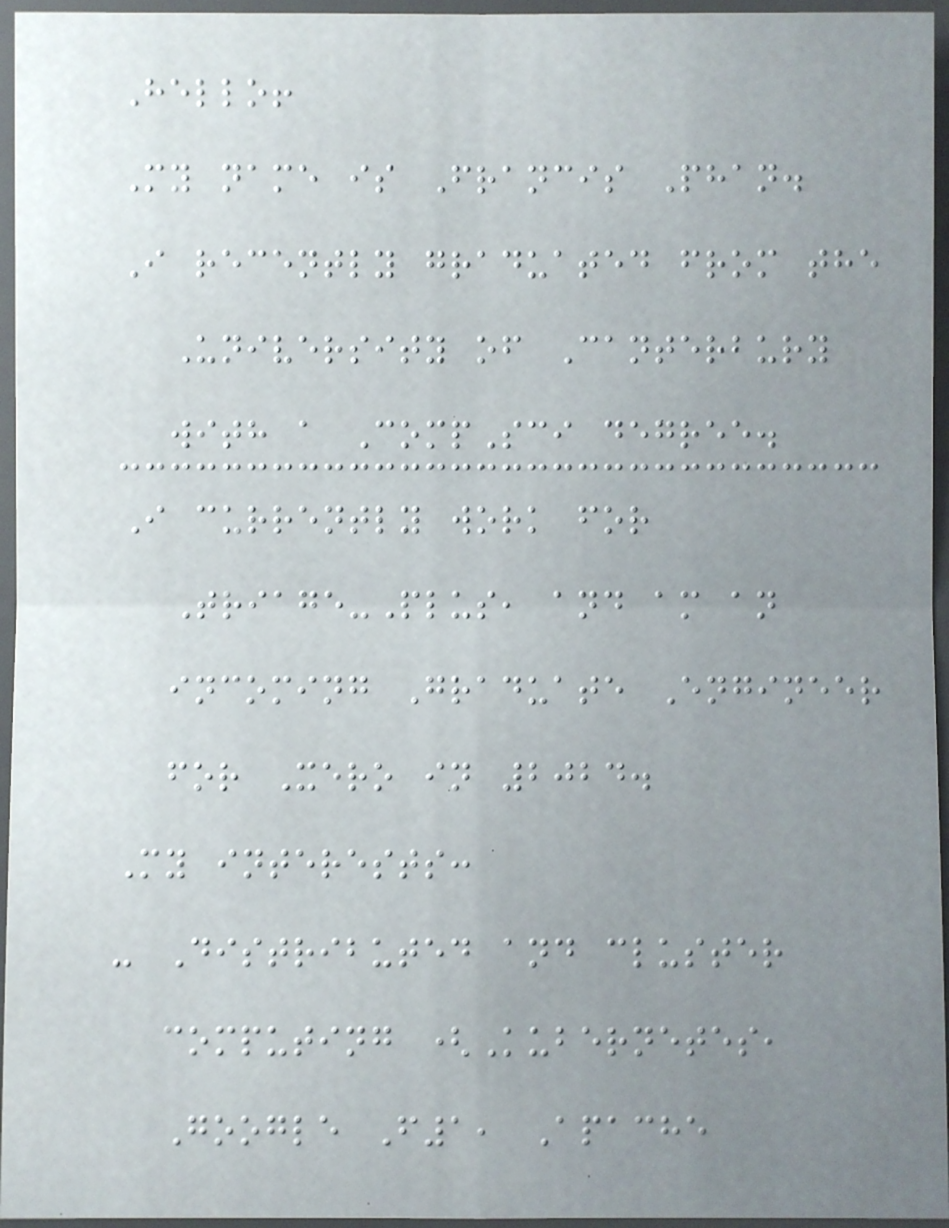Hello!
My name is Francis Phan.
I recently graduated from the
University of Canterbury
with a CompSci degree.
I currently work for
Triage-Plus, and am an
incoming Graduate Engineer
for Xero in 2024.
My interests:
- Distributed and cluster
computing (Kubernetes,
Google F1, Apache
